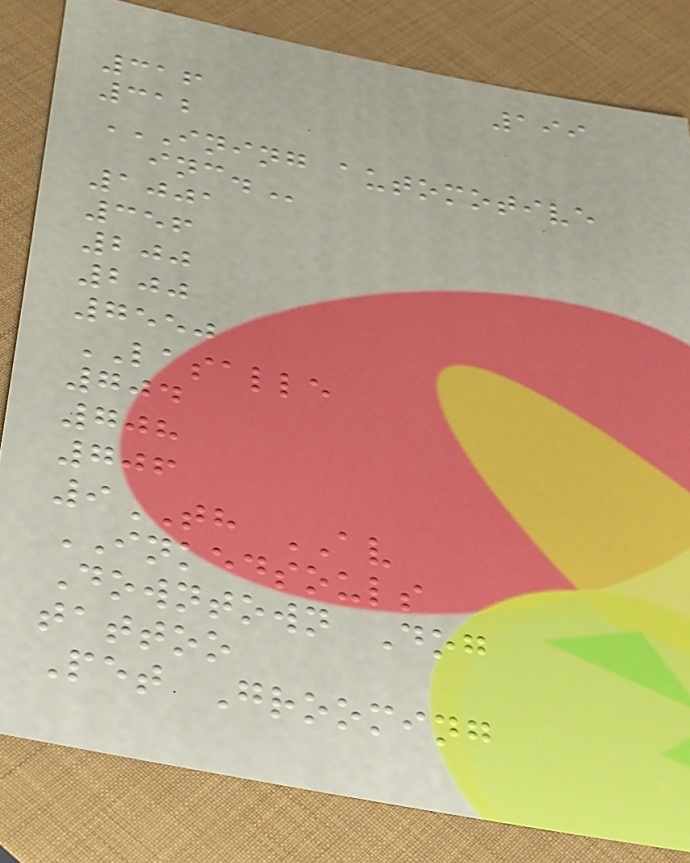199
316
312
INING AUTOMOTIVE
INC.
1001
356
200
200
7550
LASALLE
704
708
706
9TH AV
INKEDSOULS
Downtown Dog
tattoo
Pet Grooming
